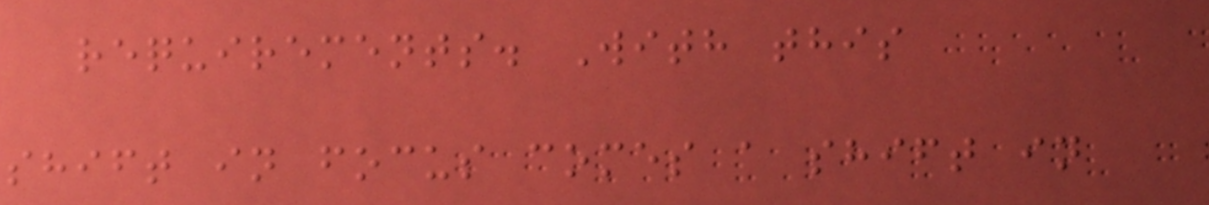requirements. With this
shift in focus comes a shift in
